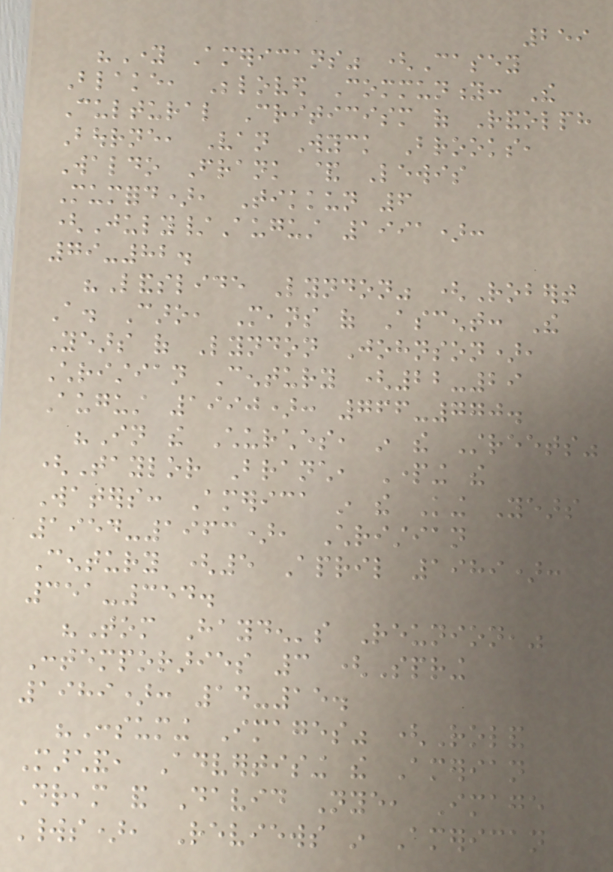259
"Young Americans" (Casey
Blake, Beloved Community: The
Cultural Criticism of Randolph
Bourne, Van Wyck Brooks,
Waldo Frank & Lewis
Mumford), Tikkun 6
(July/August 1991):
79-82.
"Landslide Lyndon" (Robert
A. Caro, Means of Ascent: The
Years of Lyndon Johnson),
Christian Century (22-29
August 1990): 766-770.
"In the Churches, in the Streets"
(Taylor Branch, Parting the
Waters: America in the King Years
1954-1963), Christian
Century (5 April 1989):
351-354.
"Tom Hayden's Reunion,"
Contemporaries 3 (Spring
1989): 14-15.
"Consuming Images" (Roland
Marchand, Advertising the Amerian
Dream and David Nye, Image
Worlds), Reviews in American
